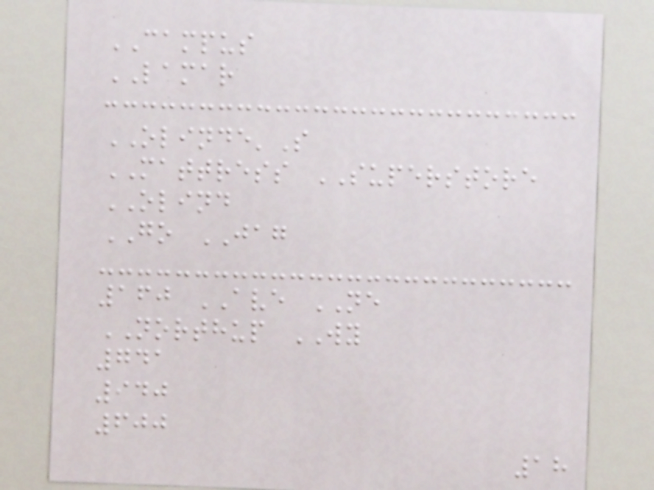CAMPUS
LAMAR
OLINDE'S
MATTRESS SUPERSTORE
OLIND
GO JAG
160 AVE NE
NORTHUP WY
741
940
600
18
